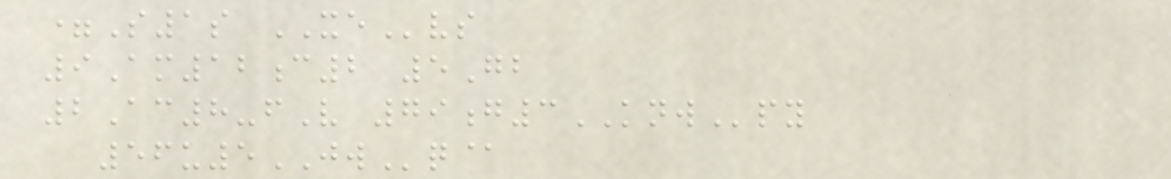=S1s XEvs
9Am12c2 5Gb
2Ac8-fV 79g3KNWpy
56u5JWq@
